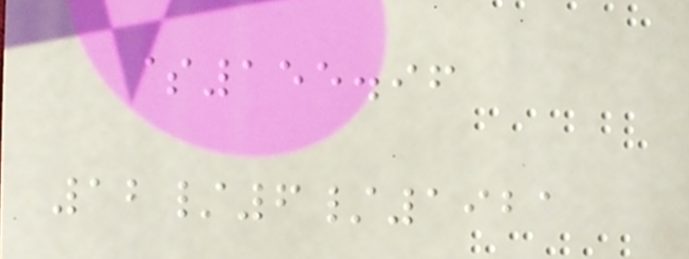$155.96
12/6/1921
